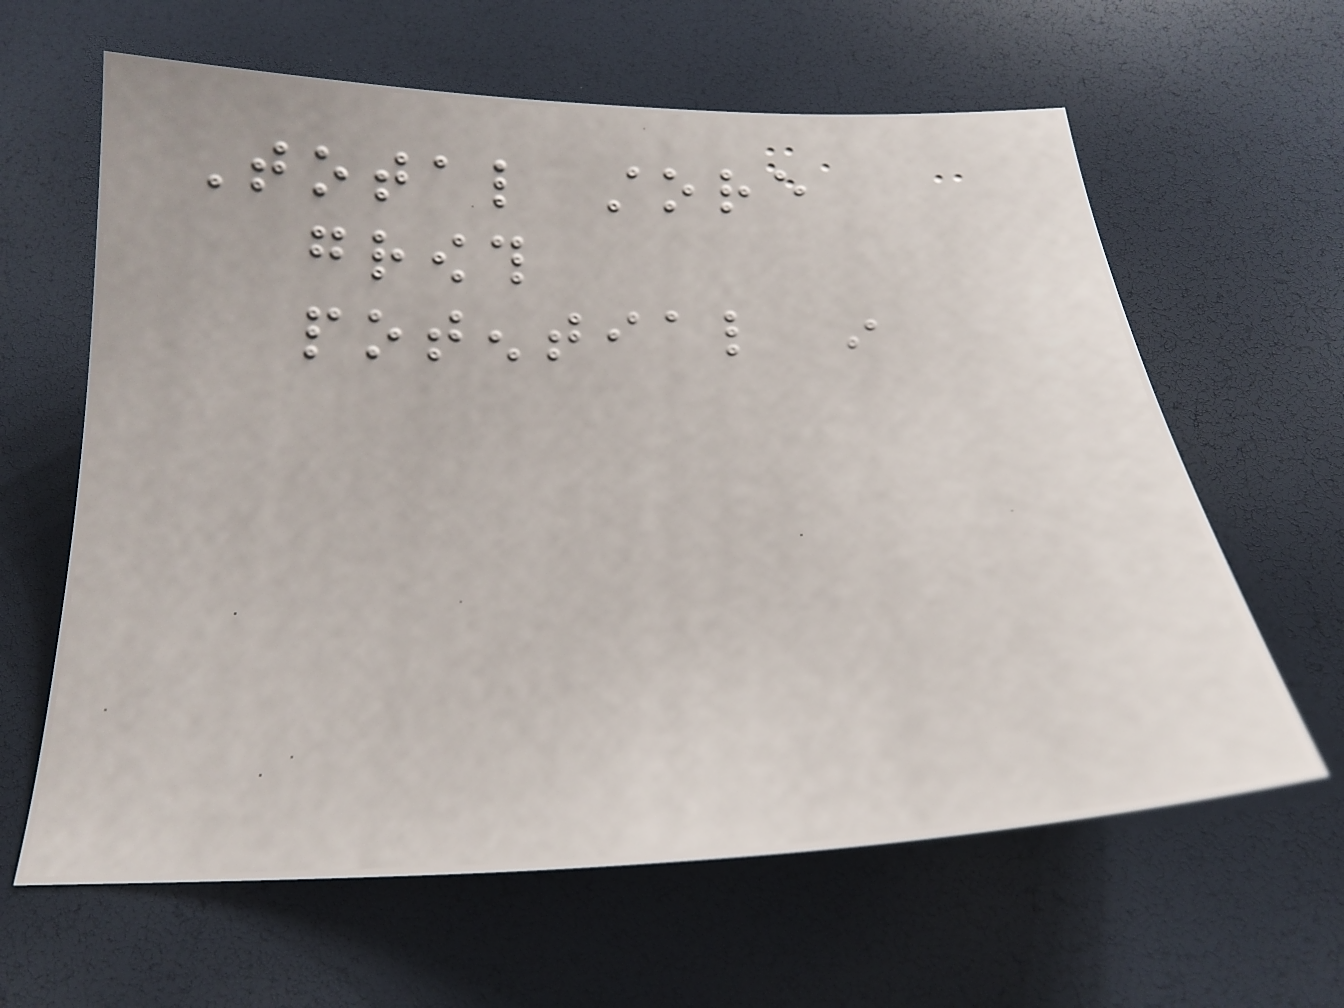Total store
growth
potential in
